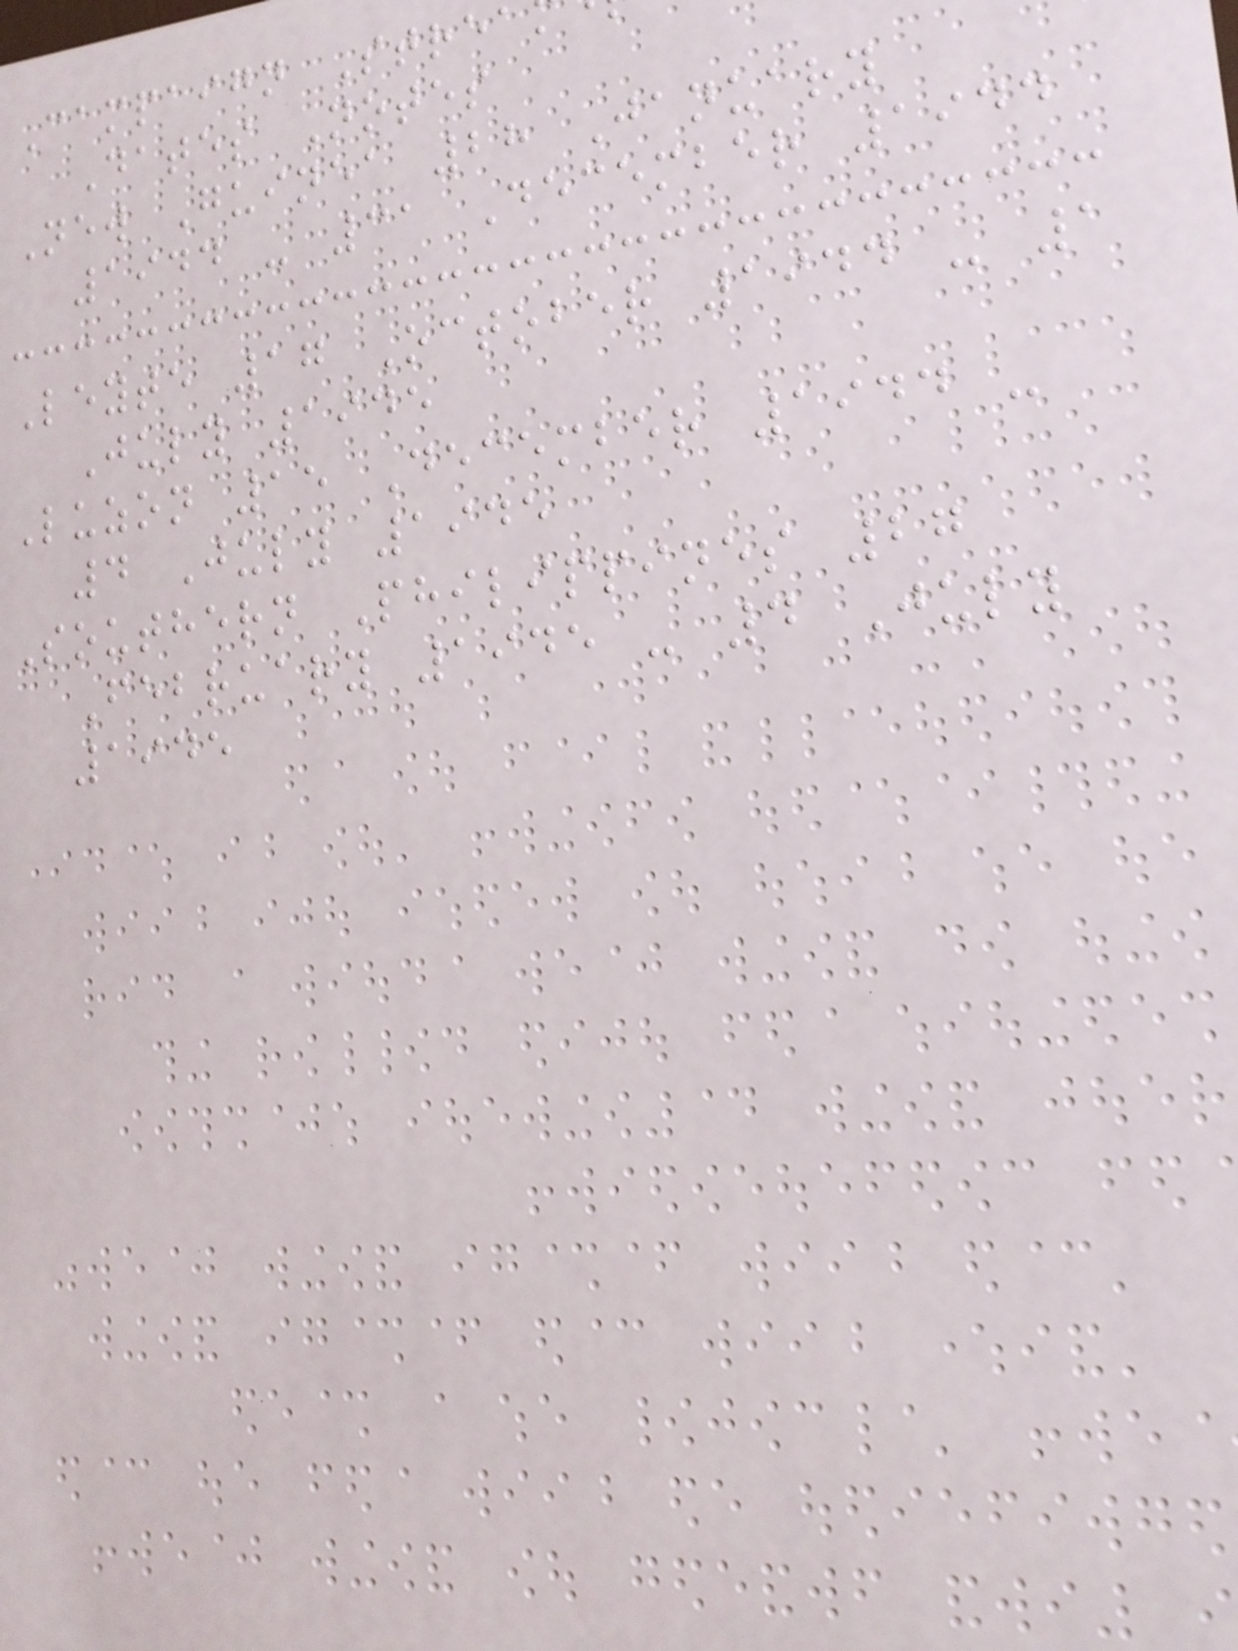Campaign Strea
Dates Notes
New Guinea 28 January
1944 - 31 December 1944
Leyte 17 October 1944 - 1
July 1945
Luzon 15 December 1944 -
4 July 1945
Southern Philippines 27
February 1945 - 4 July
1945
